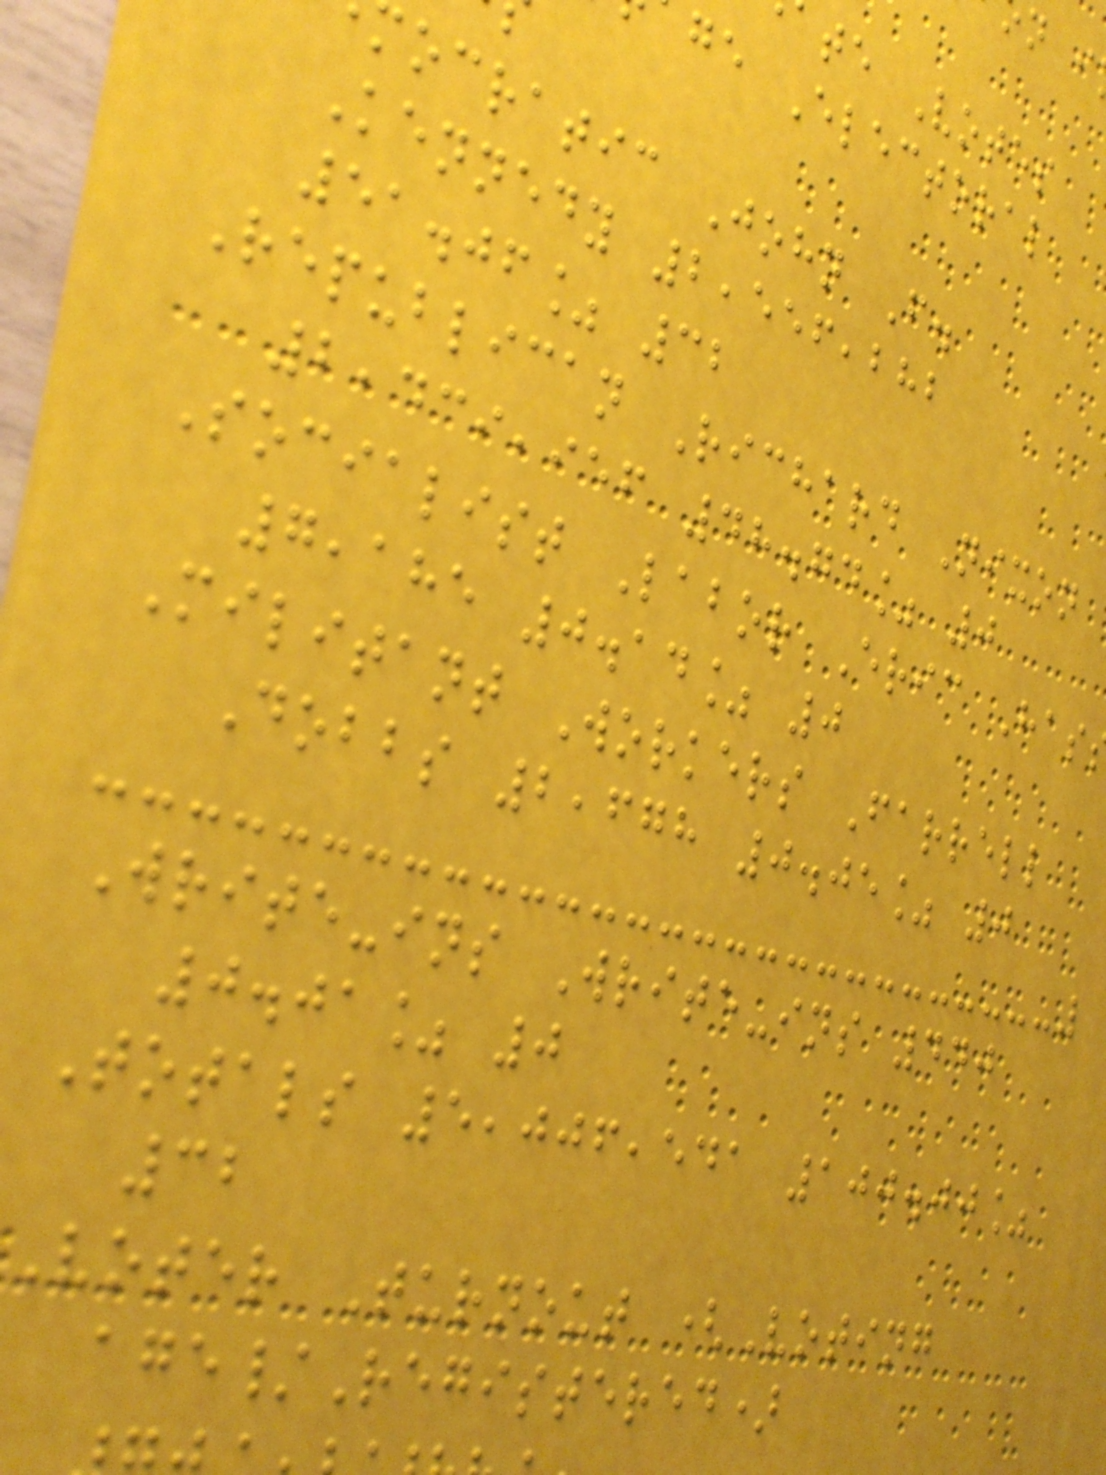te Votes
ge Electoral
ocratic John F.
Kennedy 2,556,282
51.06% 32
Republican Richard Nixon
2,439,956 48.74% 0
Socialist Labor Eric Has
7,185 0.14% 0
Militant Workers Farrell
Dobbs 2,678 0.05% 0
Write-ins Write-ins 440
0.01% 0
Totals 5,006,541 100.00%
32
Voter Turnout (Voting
age/Registered)
